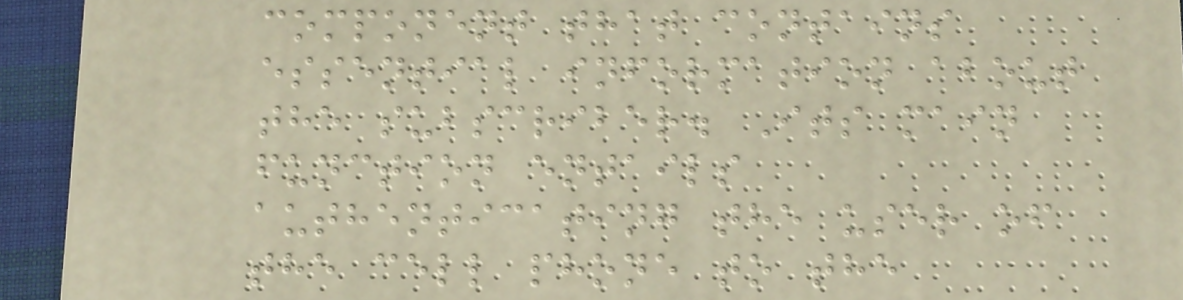component that contains
essential information about
the subscriber. Its main
function entails
authenticating the user of
the cell phone to the
